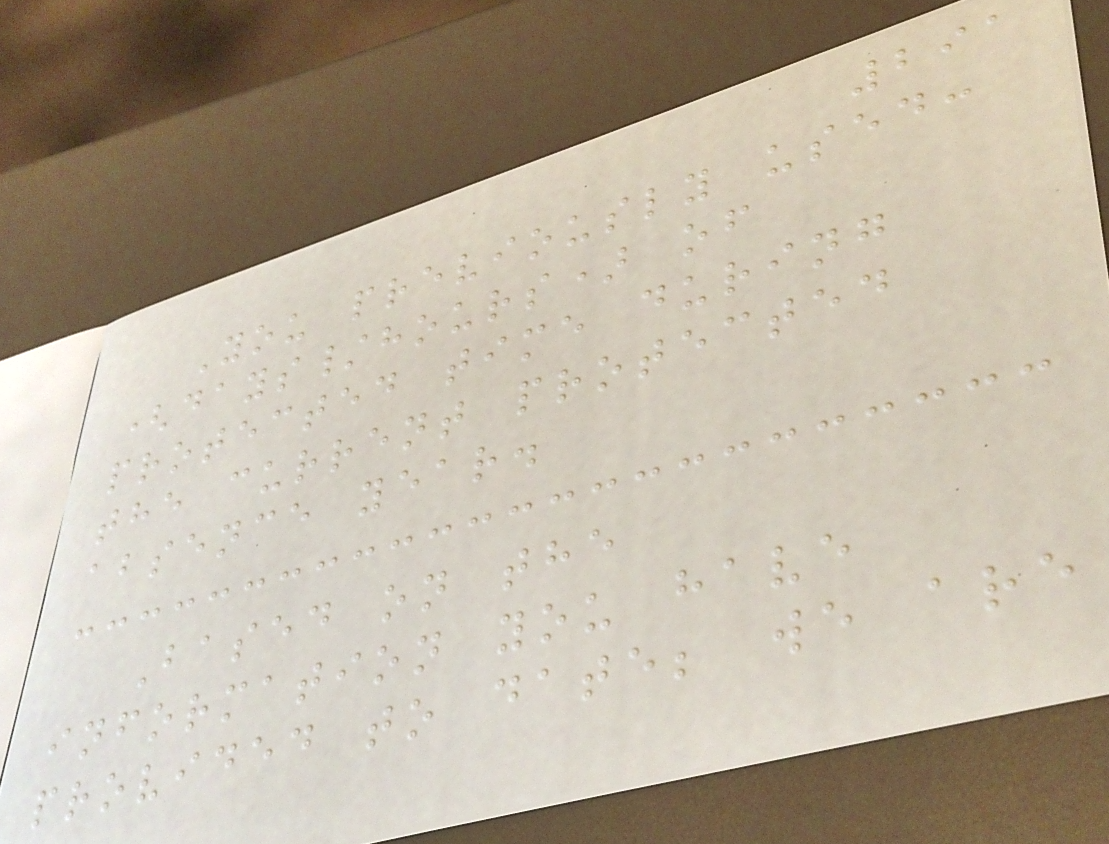291
You previously used:
(days/hours) of
protected time during
the current protected
absence year.
Based on the
information you have
provided to date; we are
